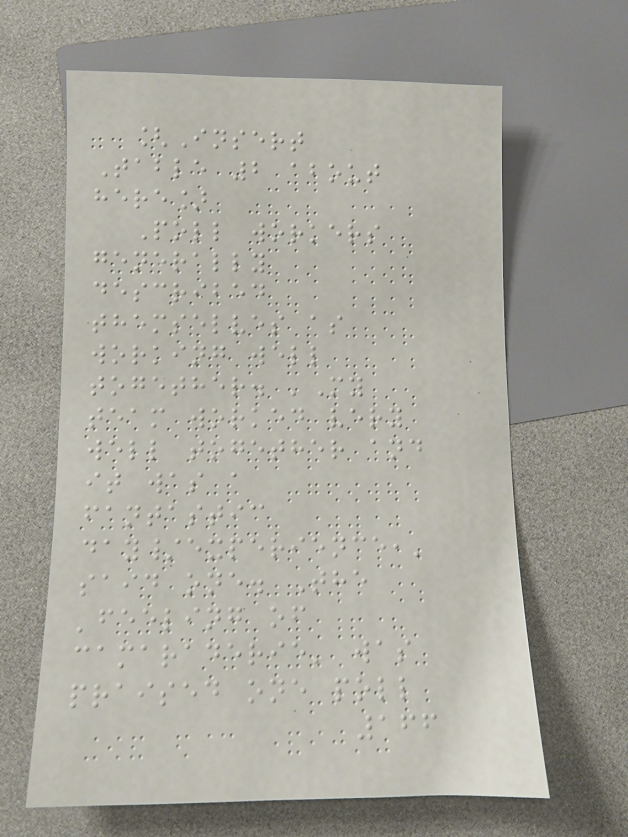[Insert
Table 2 about
here]
Poll workers
generally
described
themselves as
working well
together. 'My
team worked very
well together and
it was a
fantastic
day/experience,'
said one. The
'feeling of
camaraderie' was
praised one poll
166
